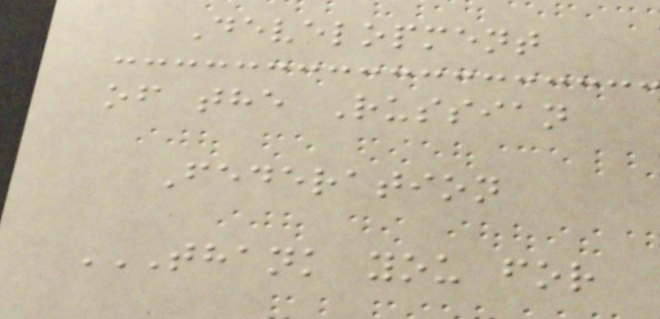Development
of the Russian
Federation
THANK YOU FOR
